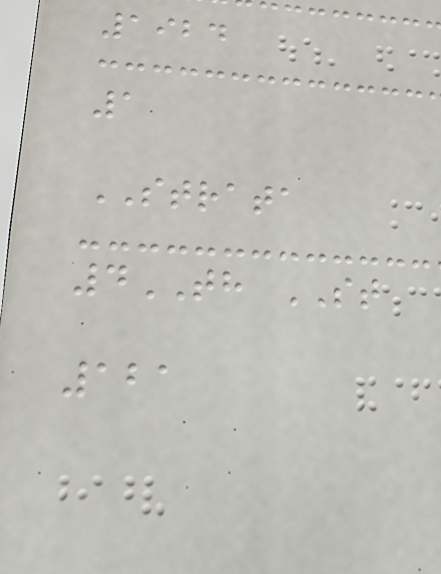1924
1
STRATA
4TH ST
121
